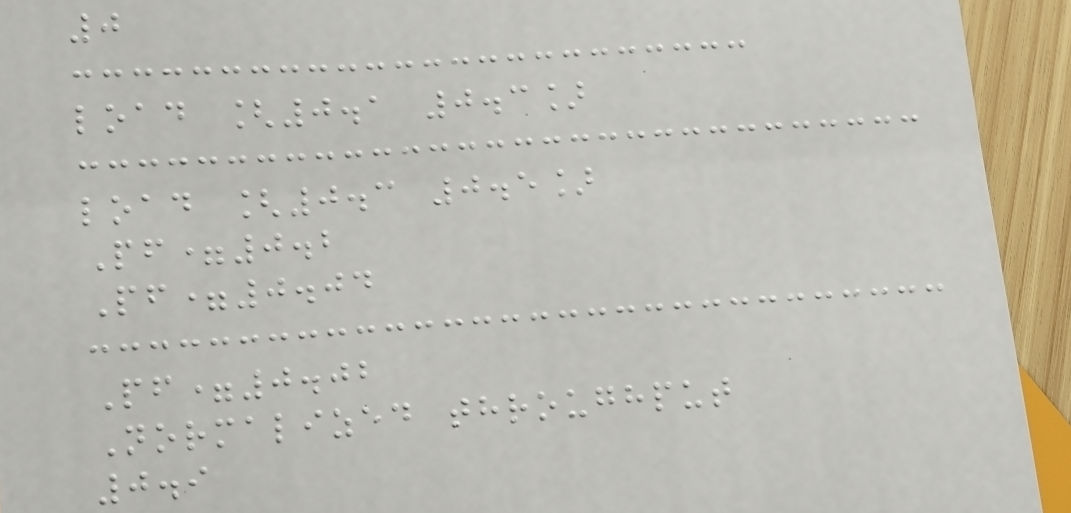0
load [0.1 0.3]
load [0.3 0.5]
Pf=0.2
Pf=0.04
Pf=0.02
Normalized throughput
0.9
